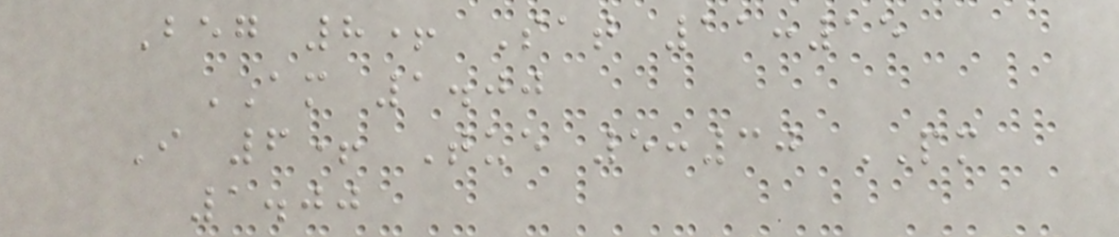Beg 8+ Sat 11:15
AM 1.00
I 6+ Tue 5:30 PM
1.00
